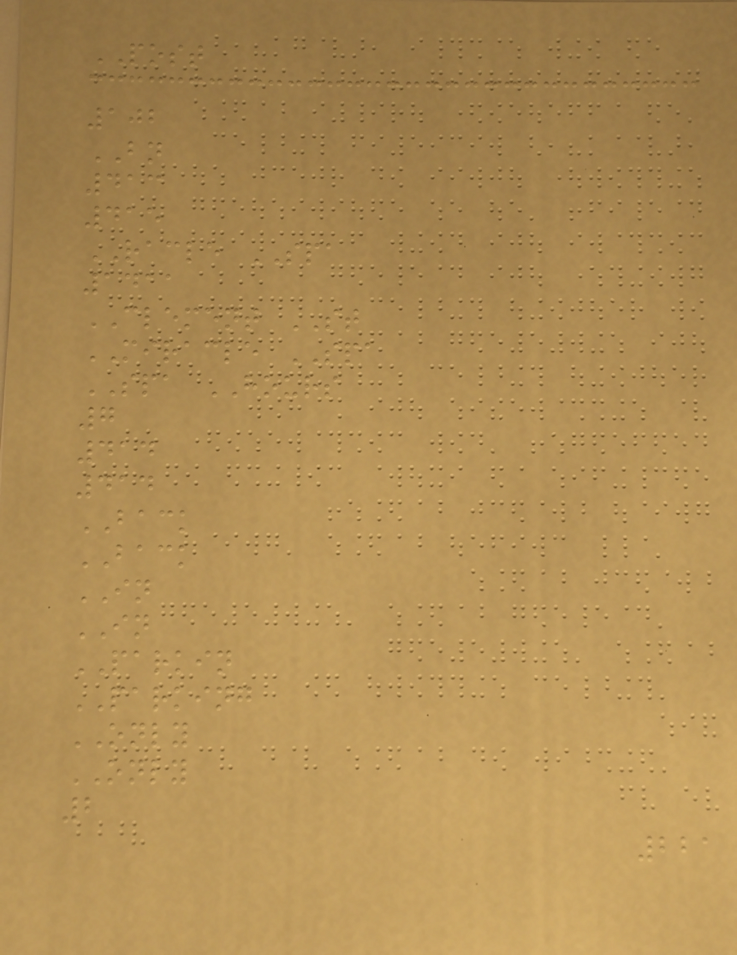POST
102
BN
413
415
RACLE SPA
1411
CLEMENT ST
MIRACLE SPA
SPA HOURS
7
414
414
BACK
BACK
IN
IN
PARKIN
PARKING
ONLY
ONLY
2
221
